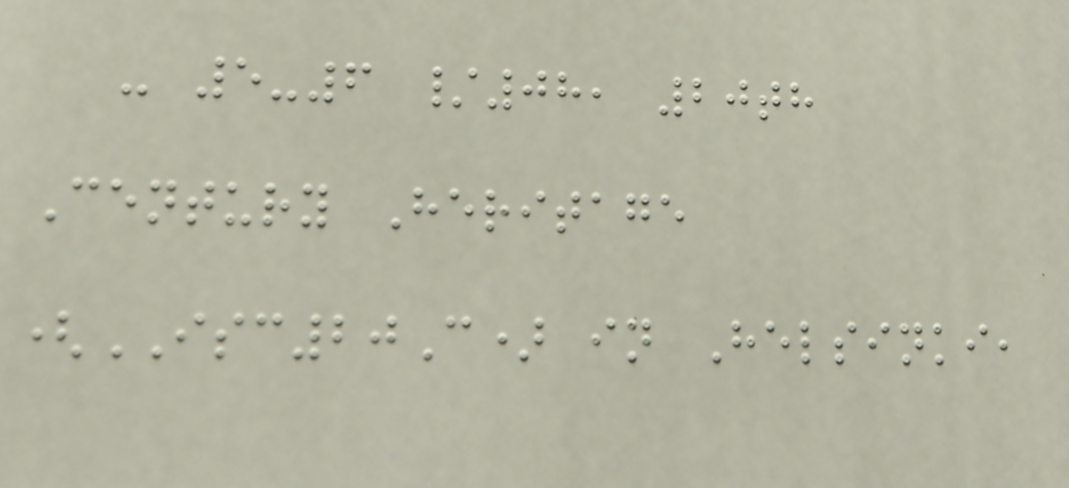- 5-6 /08, 20th
Century Heritage
(ISC20C) in Helsinki,
